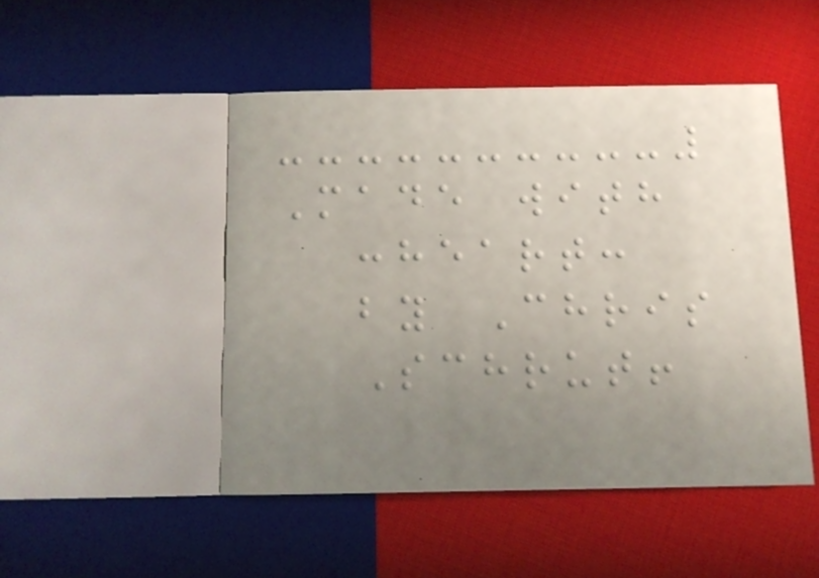Made with
:heart:
by Chris
Schrut!
